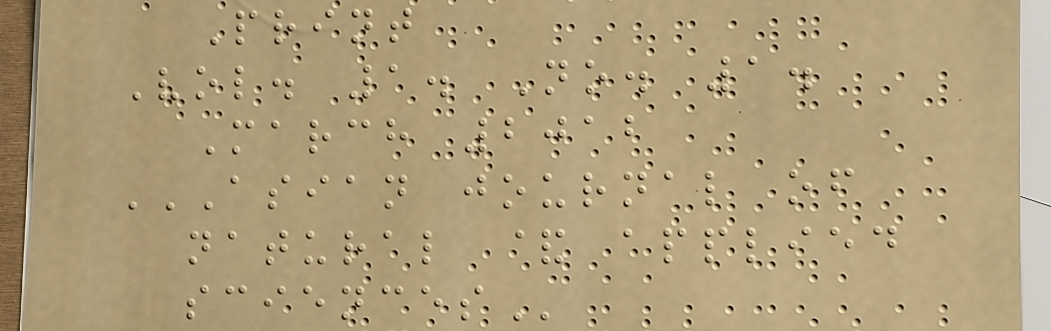Print
Vol. 1. No. 1.
March 2012
ASIAN JOURNAL OF
NATURAL & APPLIED
SCIENCES
